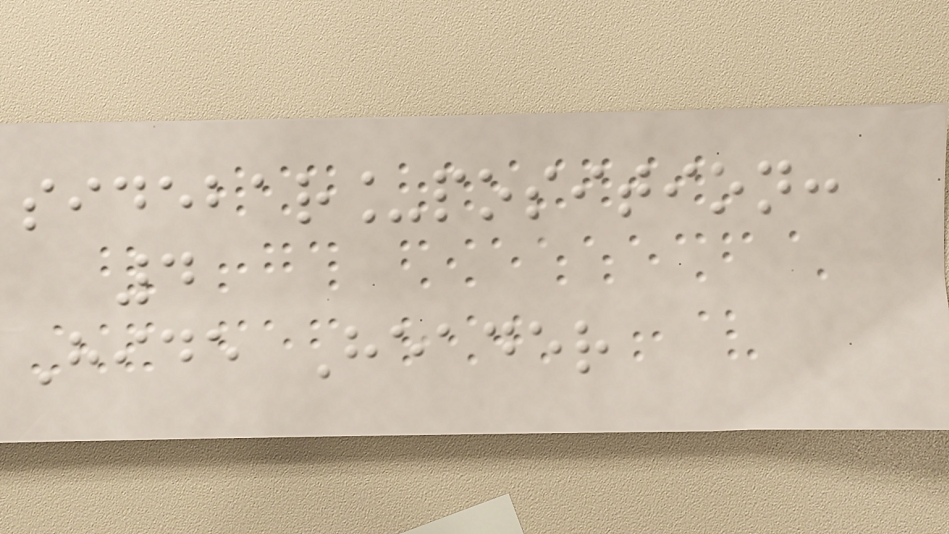sidebar_position:
4
Hide Header
